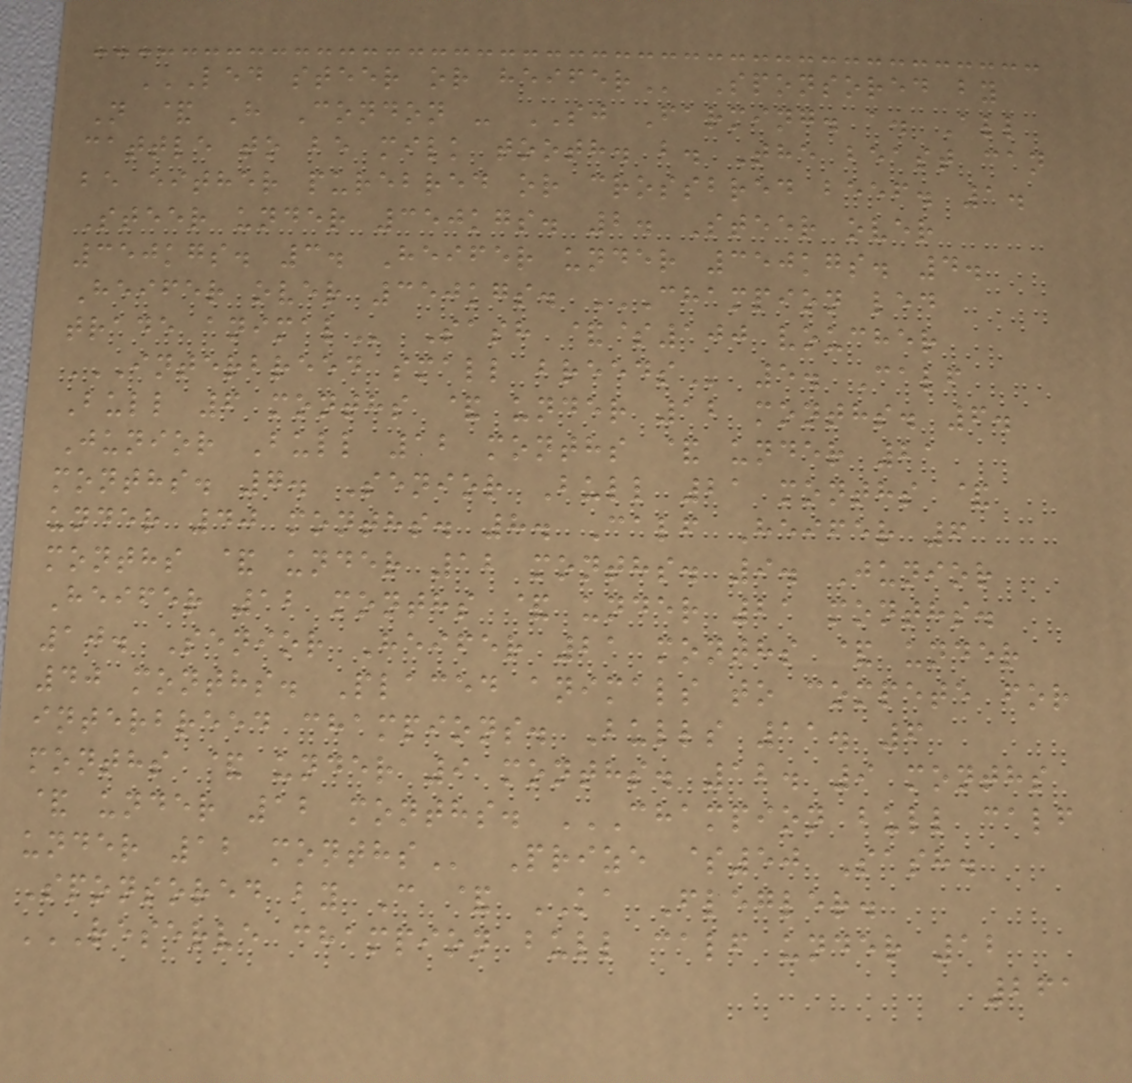LED STEER OR HEIFER Sponsored by
N & H Condon - SJ Farming. a. All
cattle to be milk tooth. b. The beast can
be either purebred or crossbred beef. 1.
Steer under 350kgs. 2. Steer over
350kgs. 3. Heifer under 350kgs. 4.
Heifer over 350kgs. CHAMPION LED
TRADE ANIMAL Sash &$100 voucher
INTERBREED SMALL BREEDS 5. Calf
Bull 6 months & under 12 months. 6.
Junior Bull 12 months & under 21
months. 7. Senior Bull 21 months &
under 40 months. 8. Calf Heifer 6
months & under 12 months. 9. Junior
Heifer 12 months & under 21 months.
10. Senior Heifer 21 months & under
40 months. Placed animals to compete for
interbreed champions. Bulls 11. 6
months & under 9 months. 12. 9 months
& under 12 months. CHAMPION BULL CALF
UNDER 12 MONTHS Prize $50 Sash.
Sponsored by C & KA Flegler.
RESERVE CHAMPION BULL CALF UNDER 12
261
